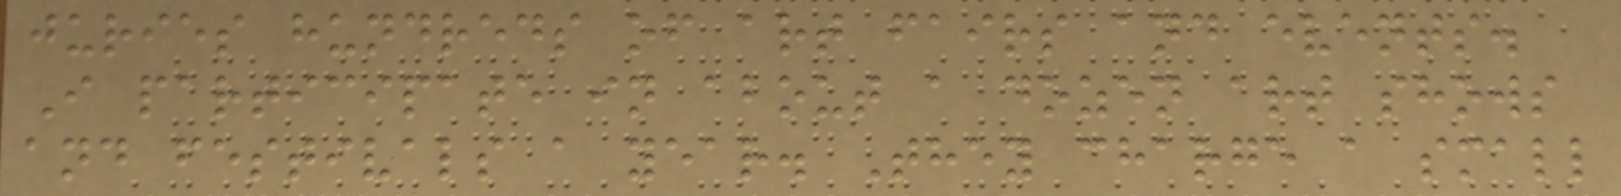juries hundreds of art fairs and events.
I participate in about a dozen art shows
and festivals a year. They charge a small
